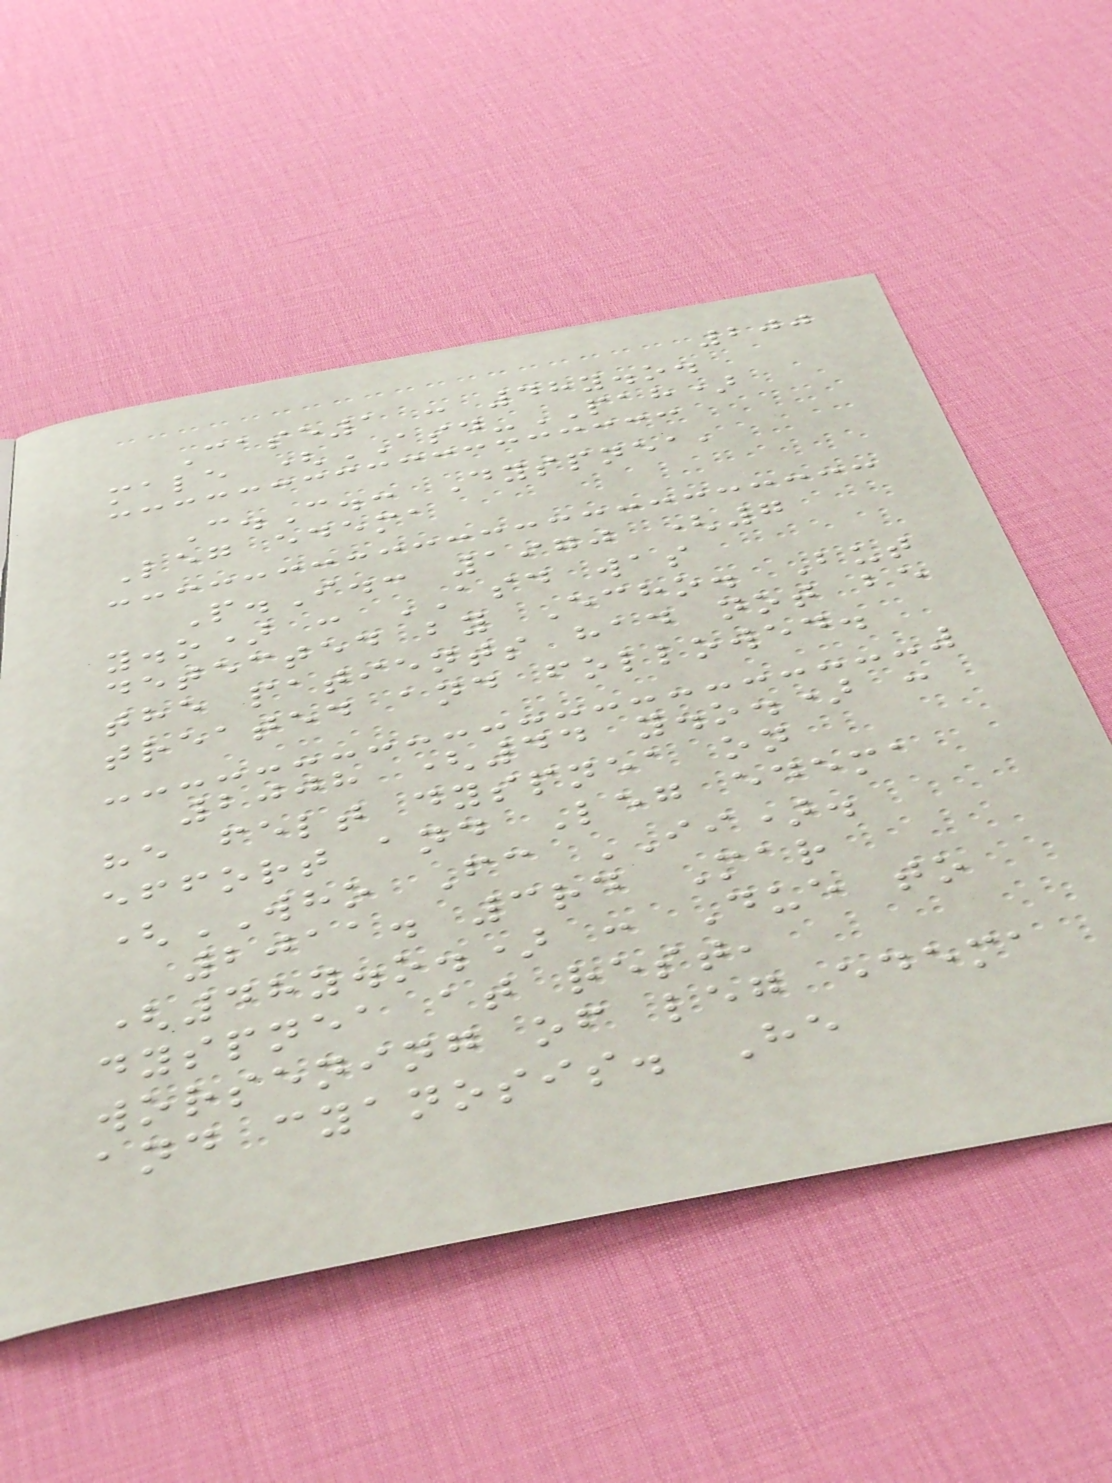200
Case1 : 48y.o.
male (ASD-PAH)
C.C.: Dyspnea,
Leg edema
P.I.: 1970 (7
y.o) : ASD was
detected by Echo. But
the patients had not be
treated and followed.
2008 (44 y.o.) :
he felt dyspnea on
effort and Leg edema
(WHO Fc II).
2011. 3rd Mar
(48y.o.) : Due to
dyspnea at rest,
worsening of leg edema
and cyanosis. He
